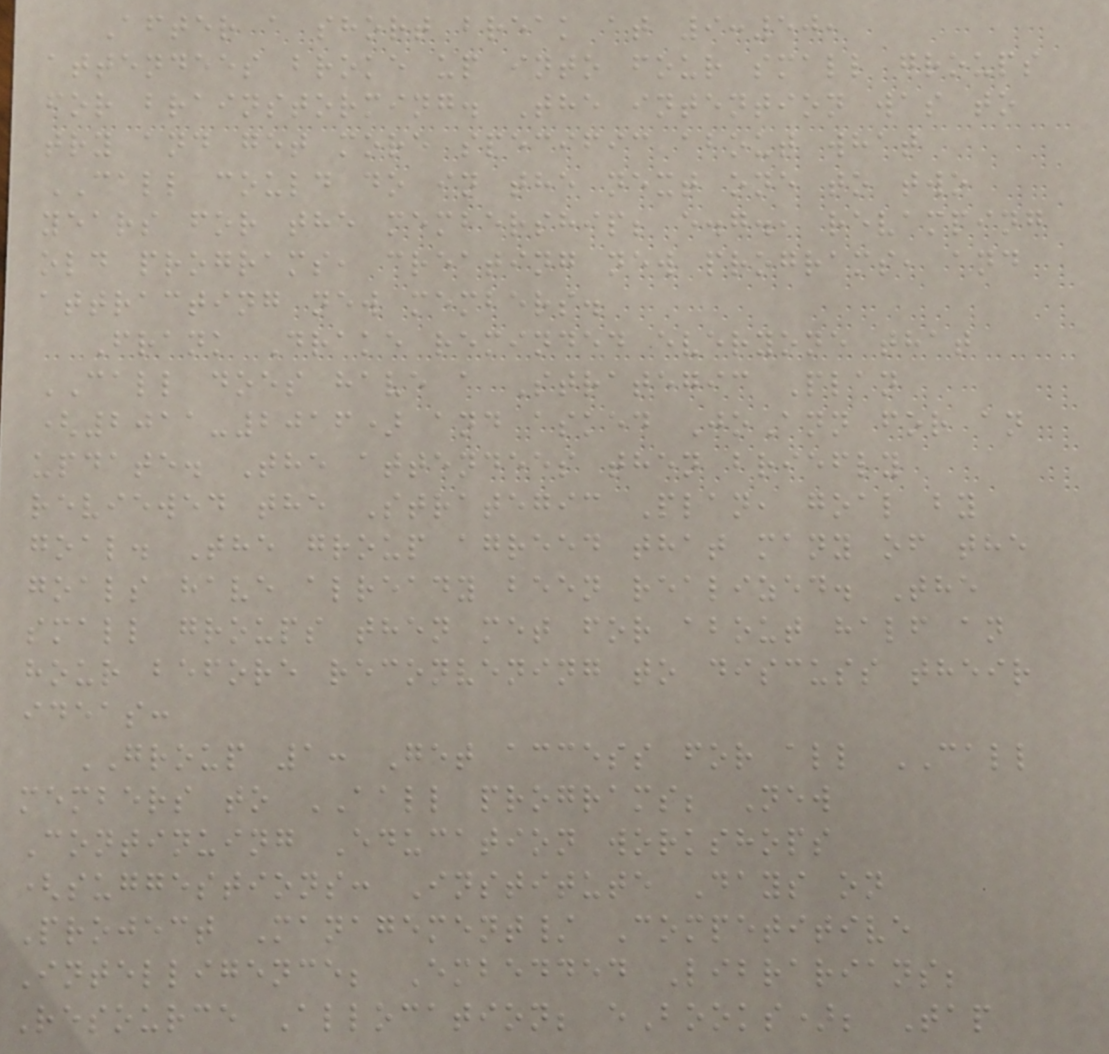After a short break at 9:50,
attendees broke up into four small groups
for brainstorming. The intention was to
try and get more specific about what
CALL could do in the next one to two
years for the membership; e.g., revamping
old programs, creating new programs, and
attracting new members.
Frank Drake reminded everyone that
CALL does have a Strategic Plan
(2011-2016) and asked JoAnn for an
update. The attendees then briefly
reviewed the Strategic Plan, goal by
goal. The group agreed that many of the
goals have already been realized. The
small groups then met for about half an
hour before reconvening to discuss their
ideas:
GROUP 1: Get access for all CALL
members to AALL programs; New
Continuing Education workshops
(suggestions: Institute Days on
Project Management/ Competitive
Intelligence; Embedded Librarians;
Resource Allocation; eBooks); Tap
